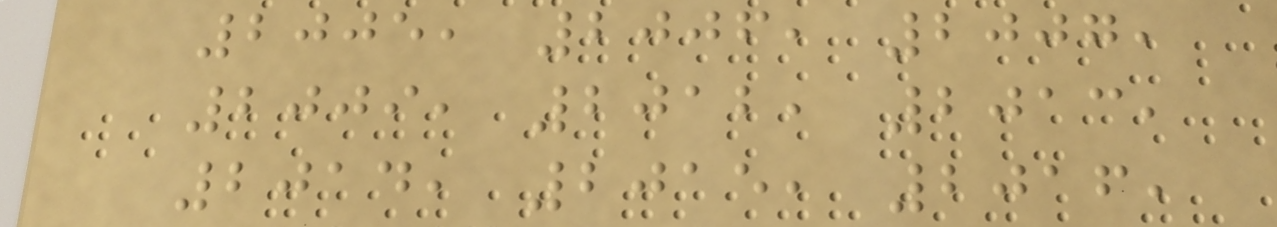2005, 2006, 2007,
2009, 2012, 2013,
2014, 2015, 2016,
